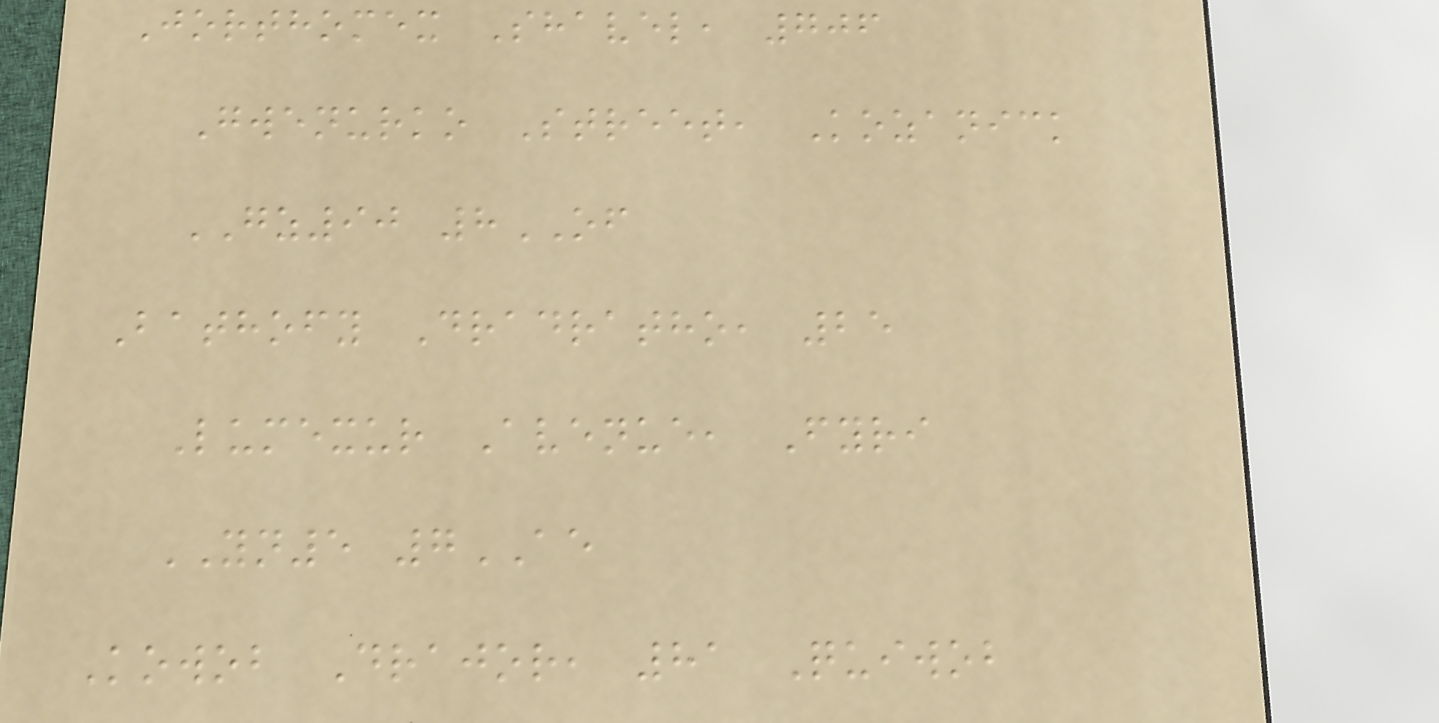Jorthomex Shavel, 706
Gwenurko Street, Kozanick
GZ90 8OF
Bathofy Dradratho, 25
Lumexur Avenue, Fyri
YN5 7AE
Kowob Drajor, 81 Quiwob
